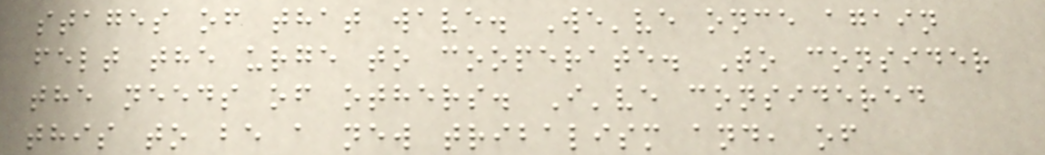stages of that wave. We've once again
felt the urge to cooperate. To consider
the needs of others. I've considered
this to be a new tribalism and, of
